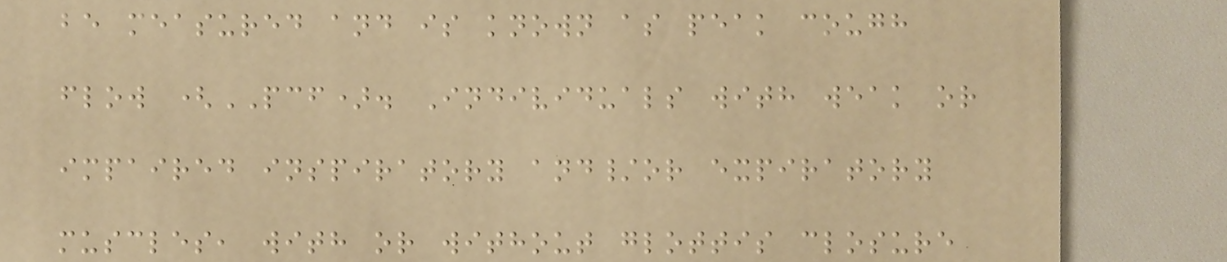be measured and is known as peak cough
flow (PCF). Individuals with weak or
impaired inspiratory and/or expiratory
muscles, with or without glottis closure
